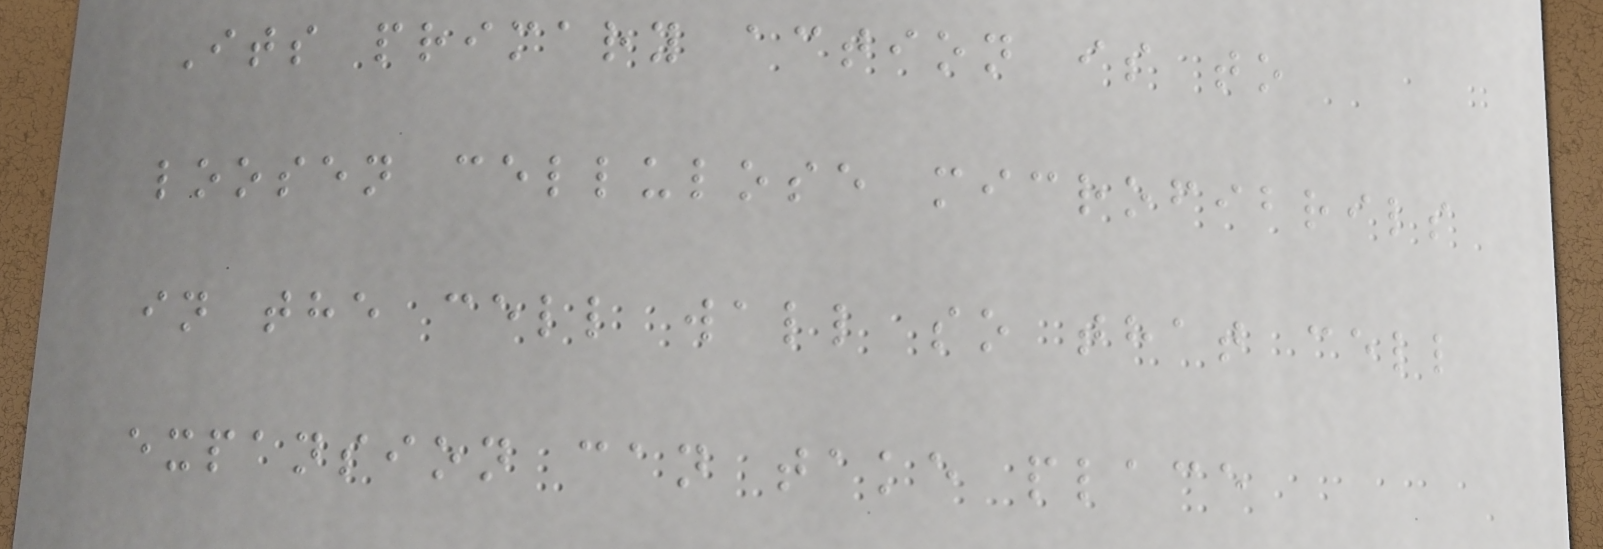Its primary action is to
loosen cellulose microfibrils
in the cell wall so that cell
expansion can take place
